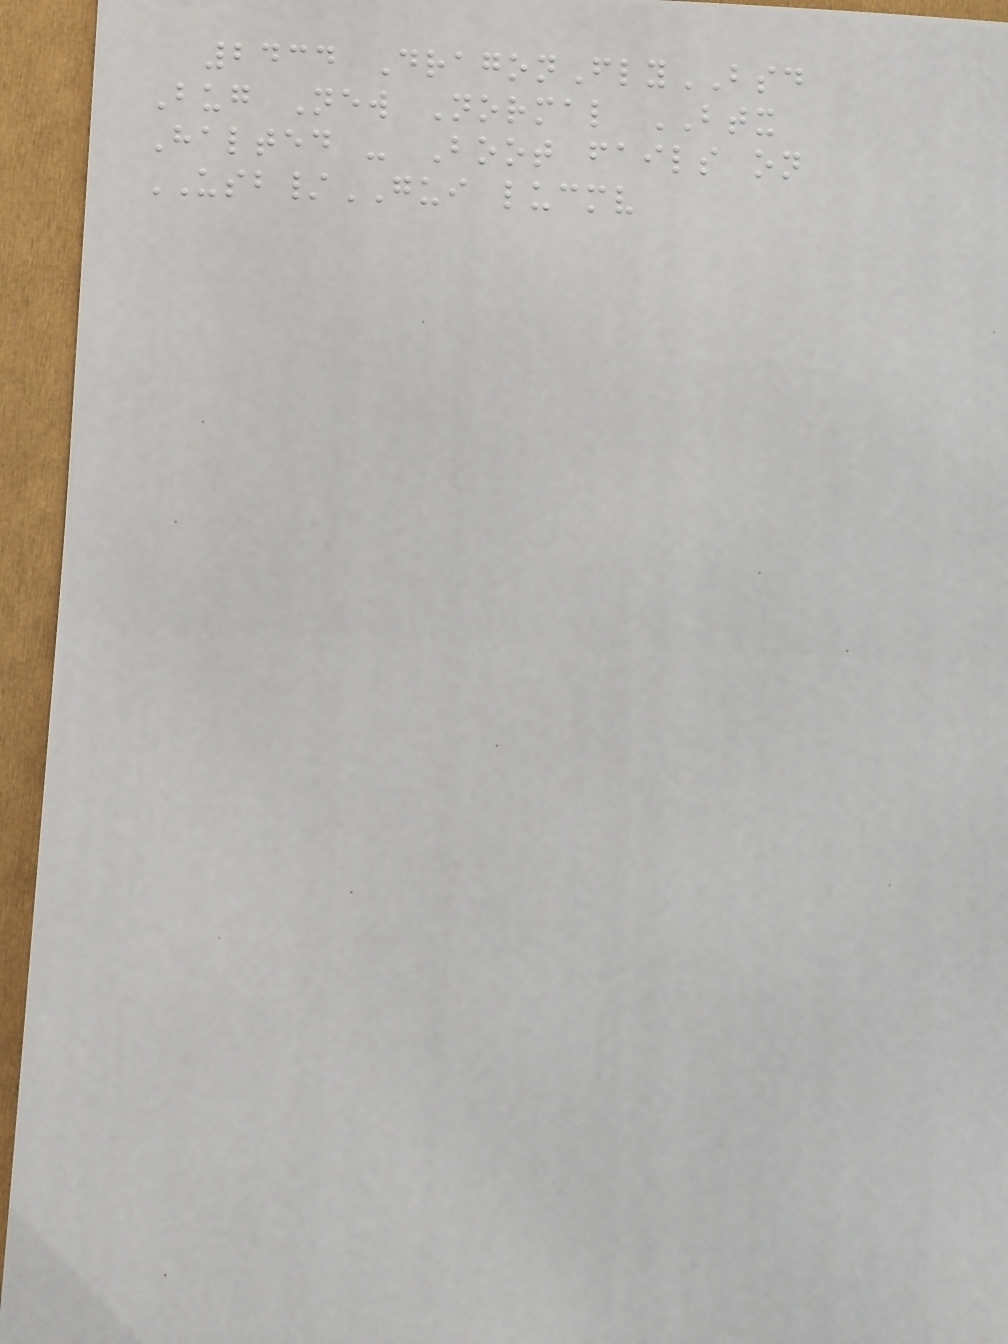2434 DragonFlyBSD
Bug New Normal BTX
Halted - Boot fails on
USB/GUI lucmv
